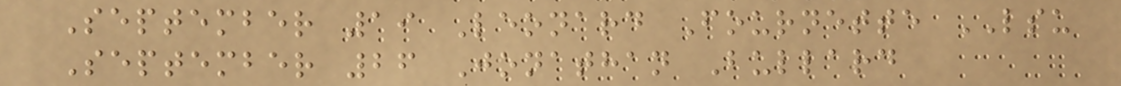September 19 Leonard Fournette LSU
September 26 Jonathan Bullard
